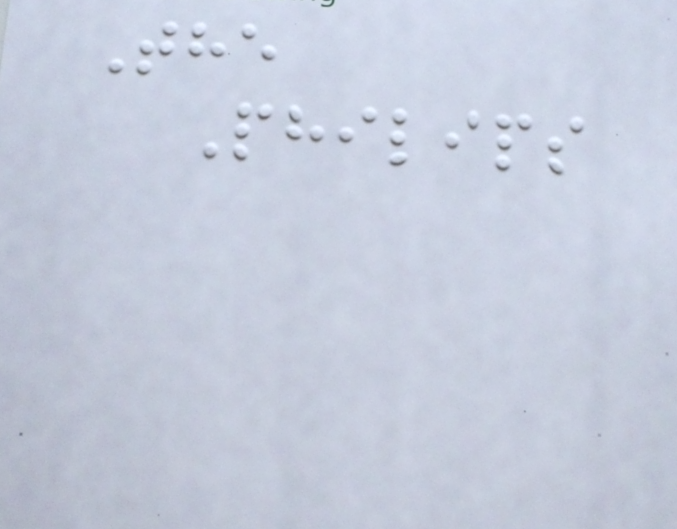The
Philips
